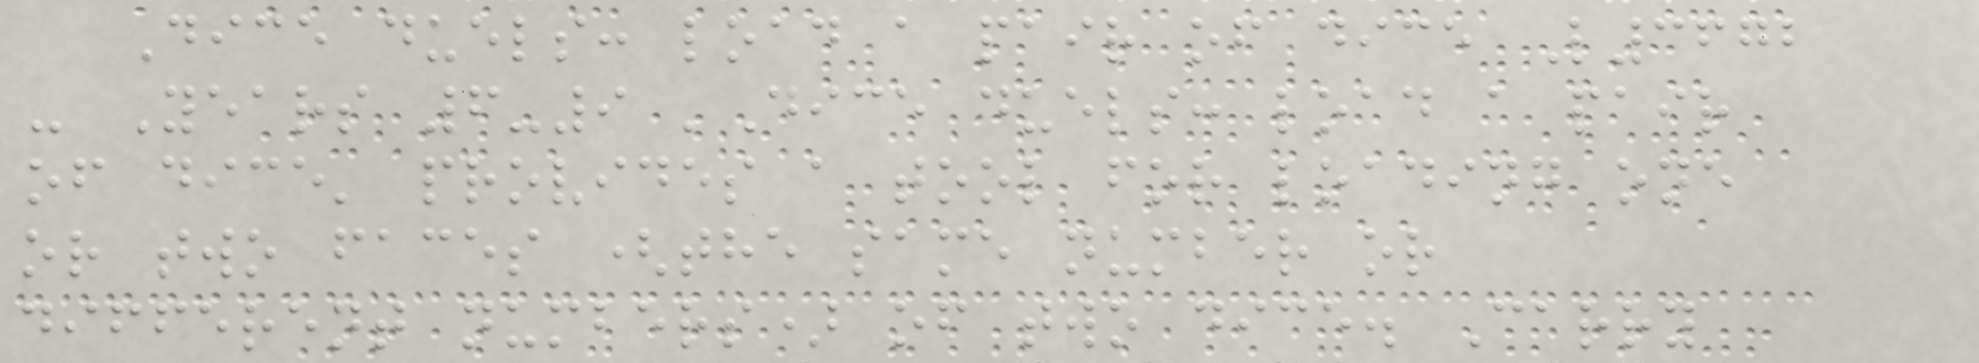Dice duels: load a pair of dice L3672
- Years 6-9 'Dice duels: load a pair
of dice' provides a tool for loading one
or two faces (the same number or
different numbers) of two dice. Carry
